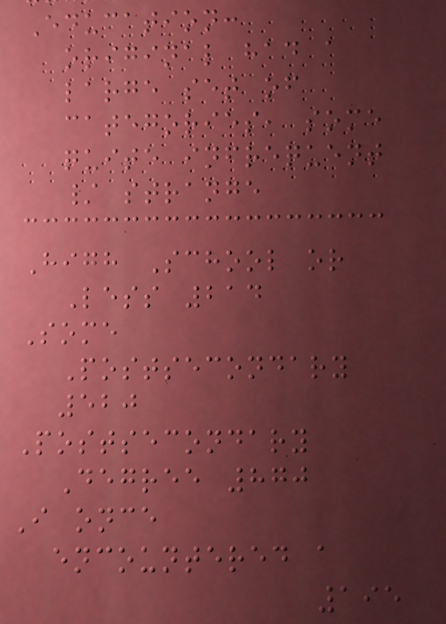Education:
original had a
large set of
categories, some
quite infrequent
/ strange
High School or
Less 214
Some
Postsecondary
520
Postsecondary
Degree 870
I once
encountered a
195
